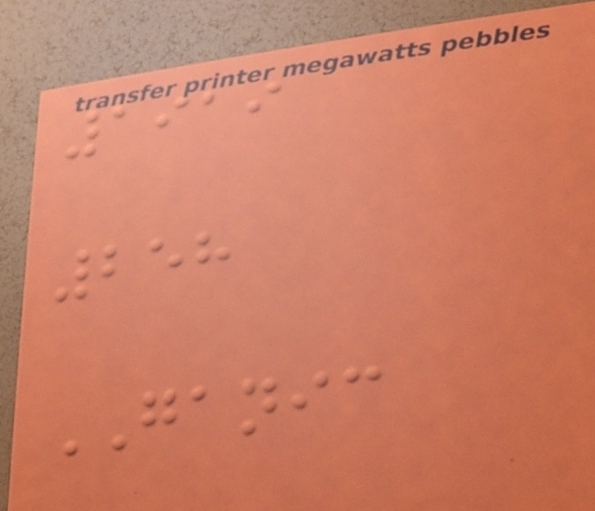1919
258
GANIC
